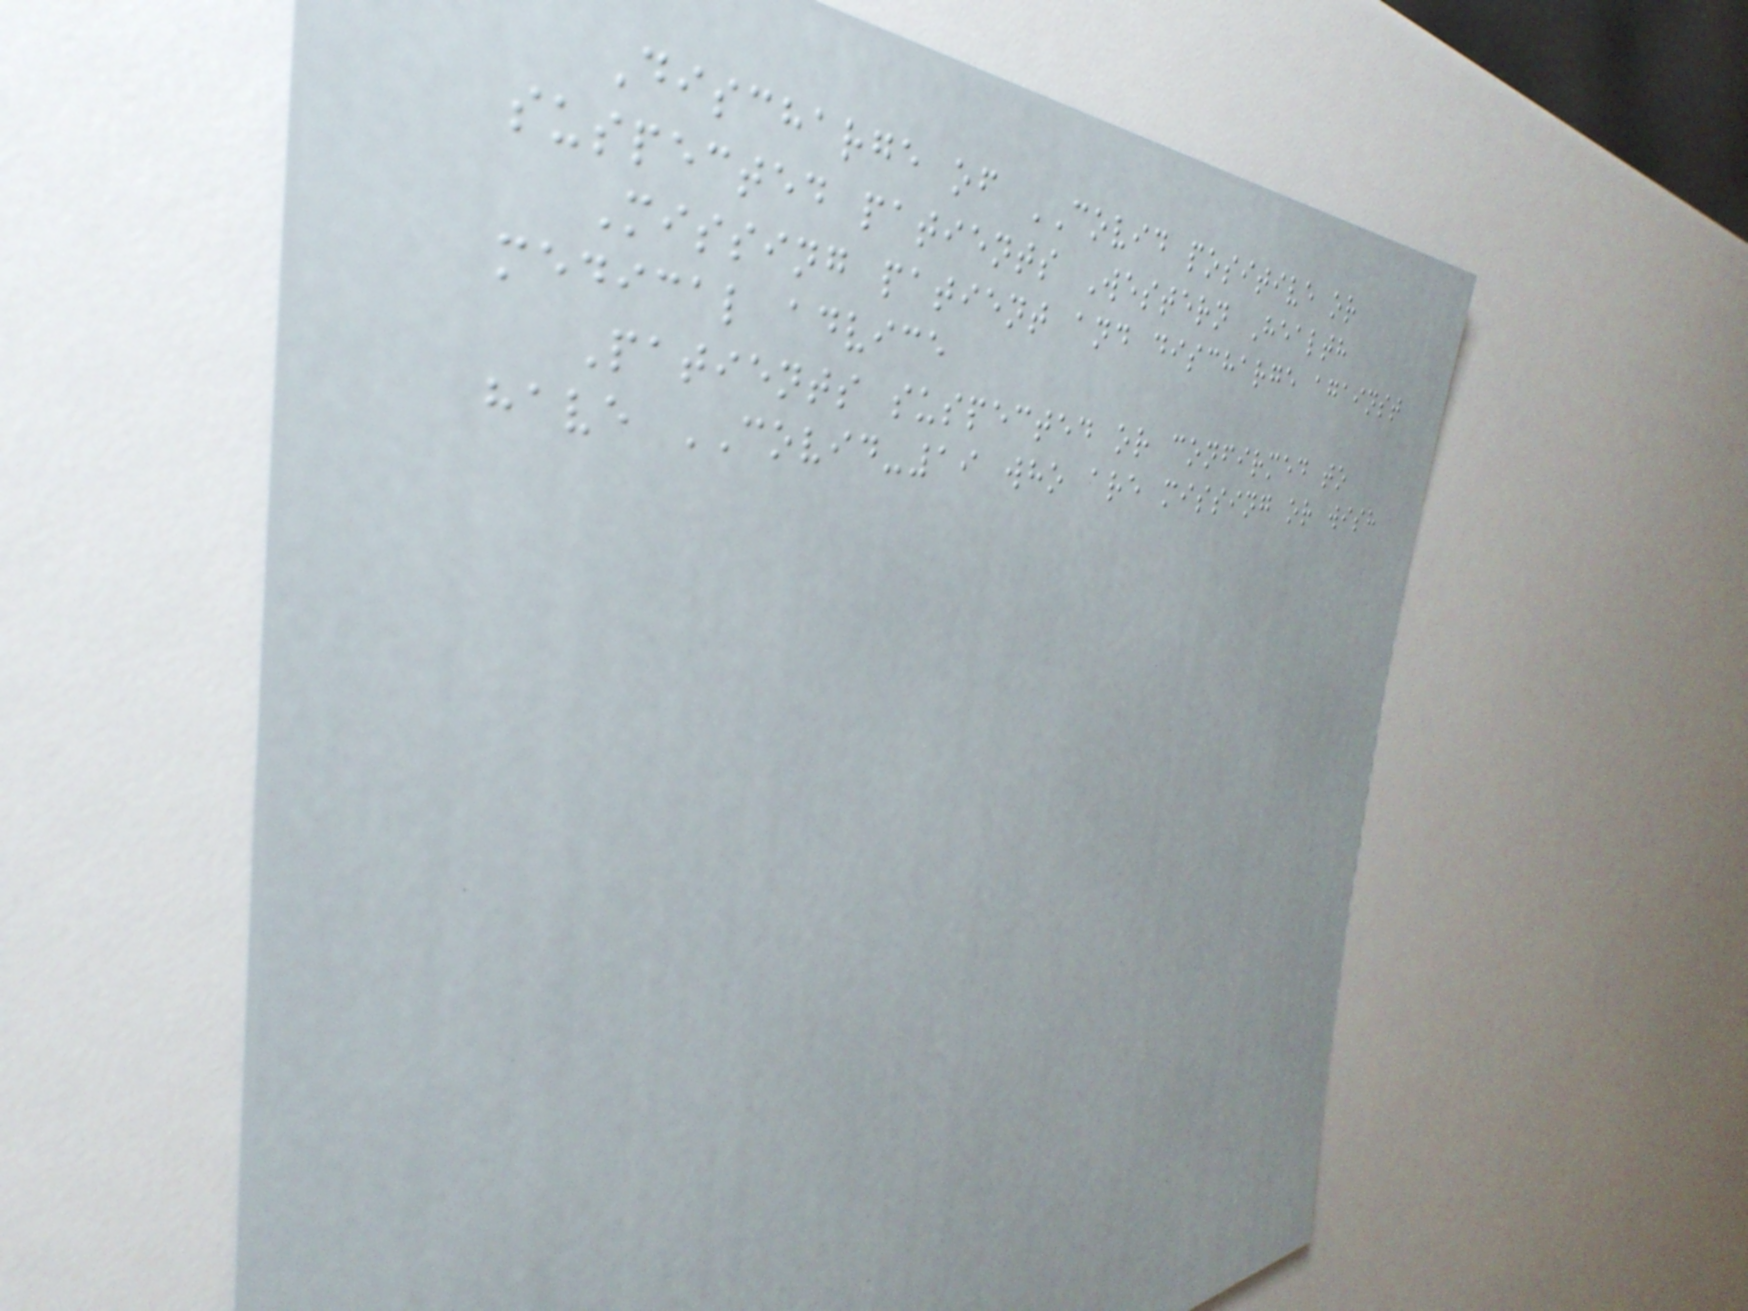Discharge of COVID positive or
suspected patients Western Health
Missing patient and discharge against
medical advice
Patients suspected or confirmed to
have COVID-19 who are missing or wish
